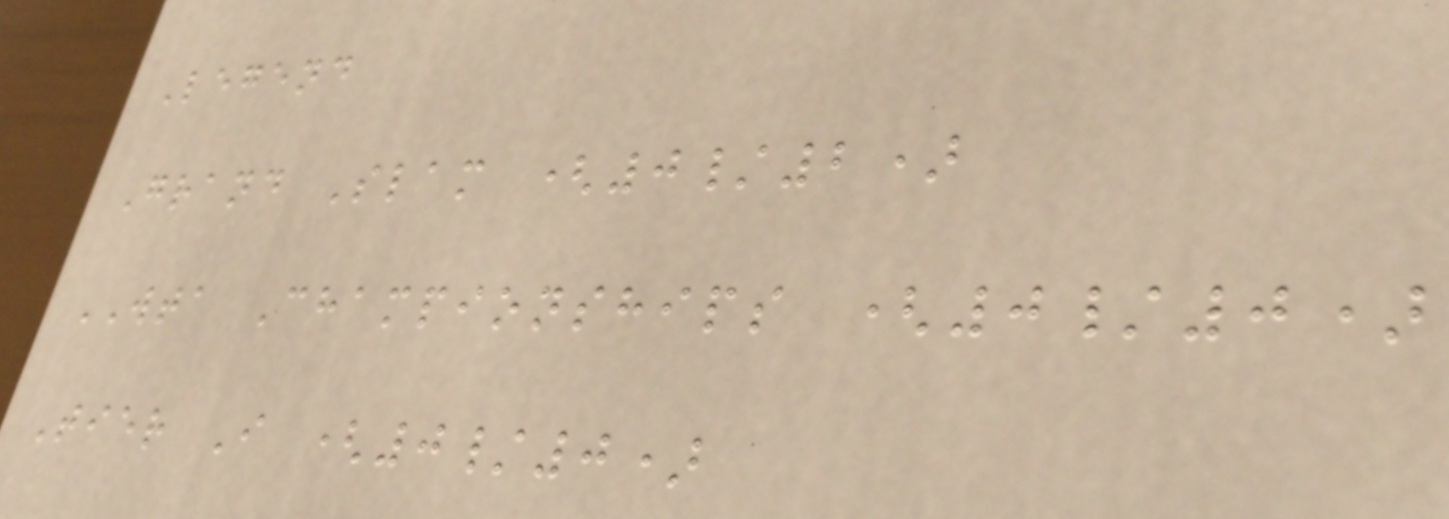Legend
Grand Slam (0/2)
WTA Championships (0/0)
Tier I (0/0)
